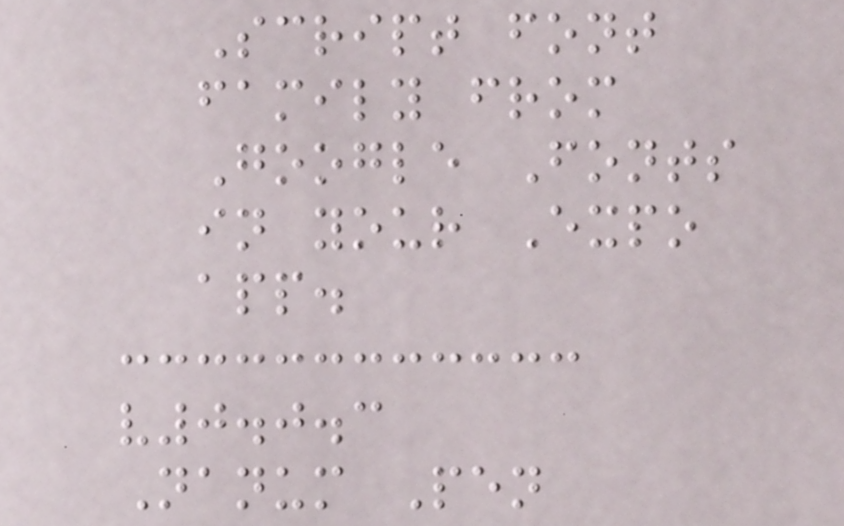Script font
family from
Google Fonts
in your Expo
app.
v0.0.3
Nanum Pen
